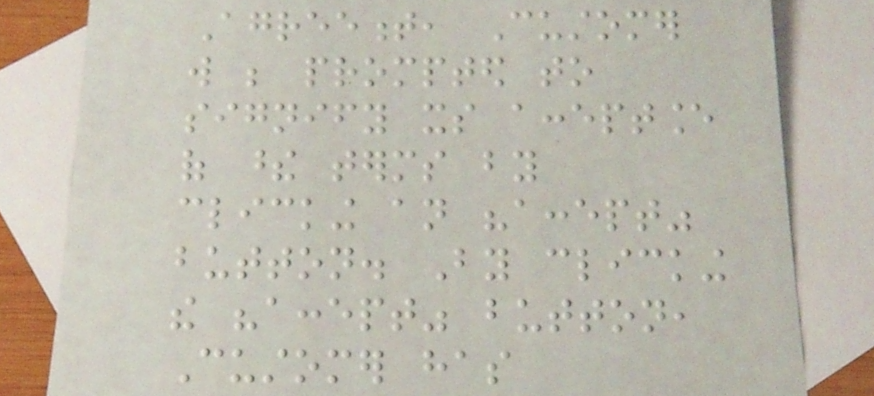Agreement, Customer
will be prompted to
signify its acceptance
of these terms by
clicking an "accept"
button. By clicking
the "accept" button,
Customer has
